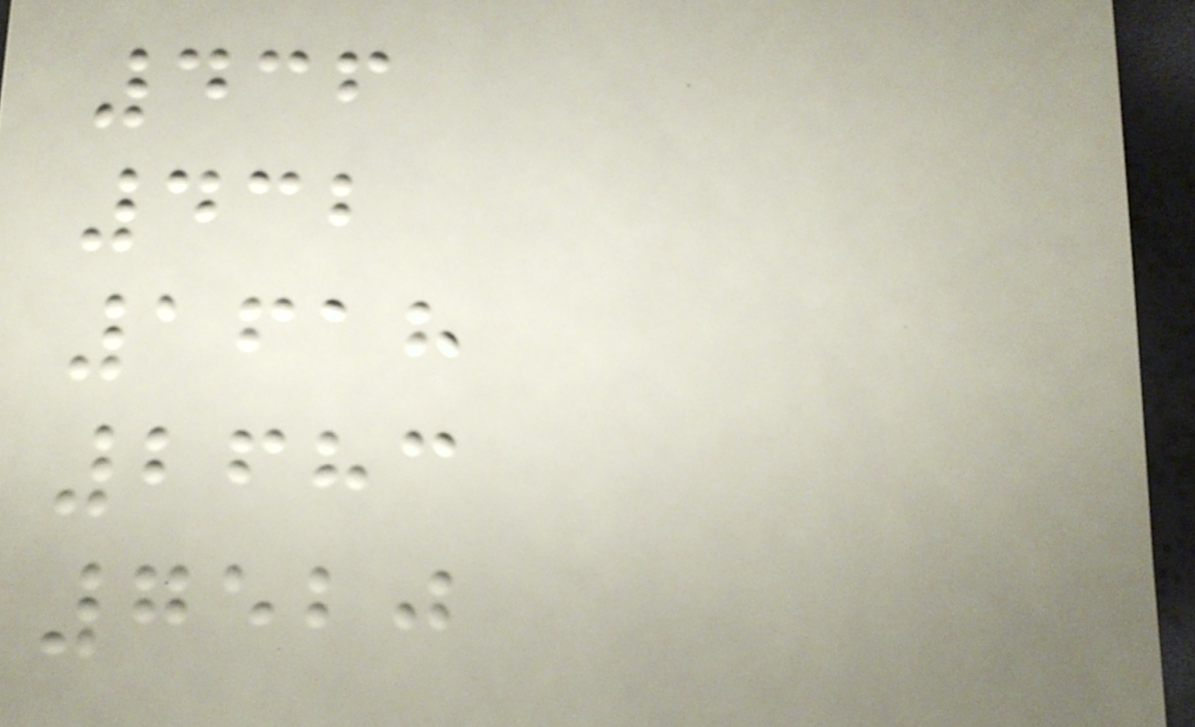436
432
1618
2683
7520
